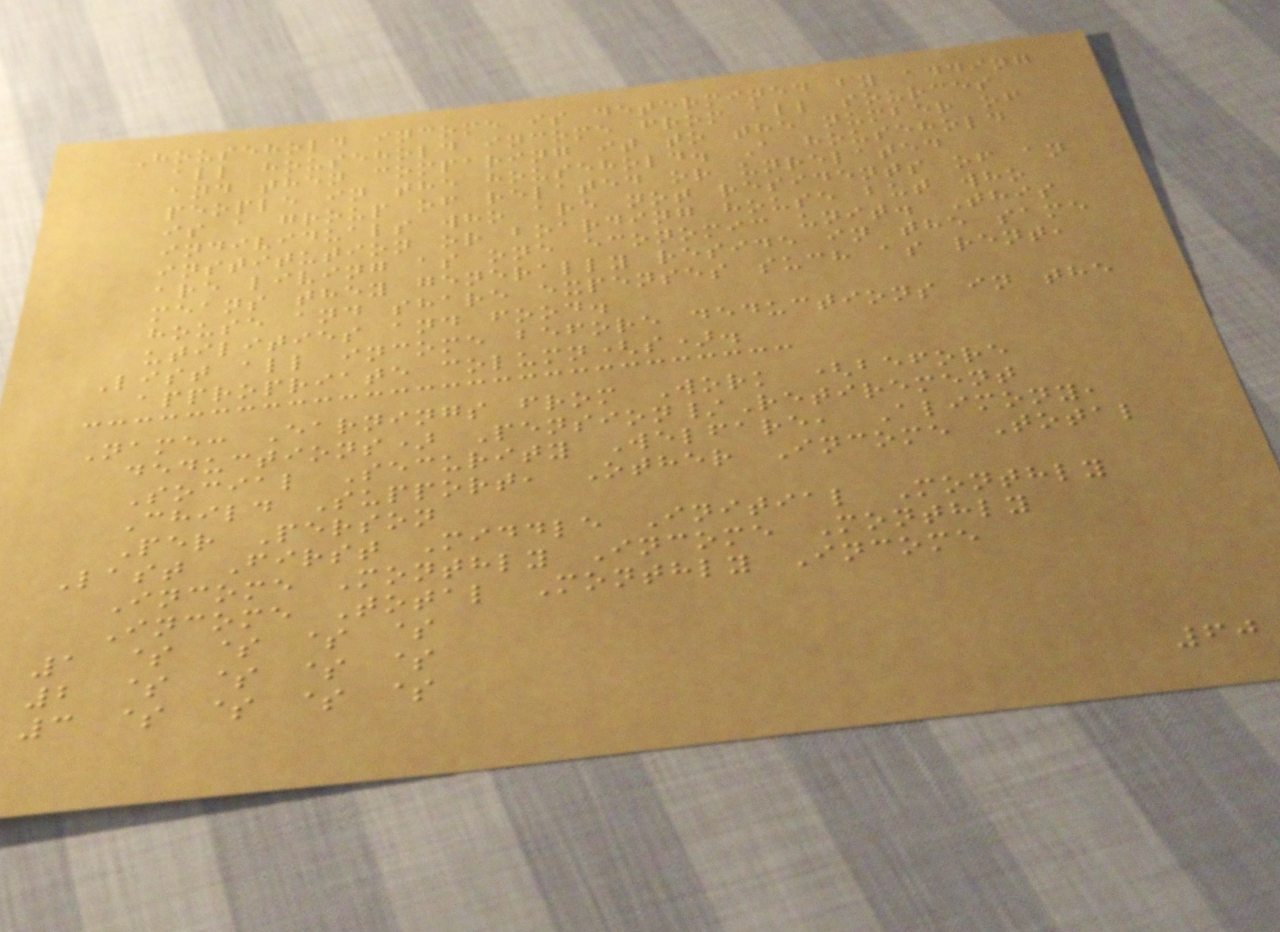Household income is determined by adding
all household income from all sources
and then comparing it to the number of
people in the household. A household
is a group of related or unrelated
individuals who are not residents of an
institution or boarding house but who
are living as one economic unit. This
means they generally reside in the same
house and share expenses such as rent,
utilities and food.
List all income before deductions in the
appropriate column(s).
Name: Earnings from Work (before
deductions) Pension/Retirement
Social Security Welfare, Alimony,
Child Support, Other Income Total
Per Person
Last First Middle Initial Monthly
Income Monthly Income Monthly
Income Total Monthly Income
1 $ $ $ $
2 $ $ $ $
3 $ $ $ $
60
